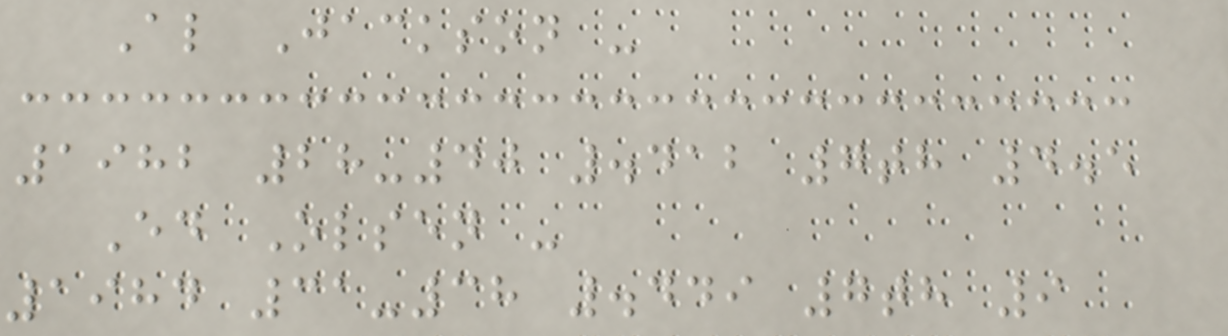Al Jackson -
1982 28-40 .412 7th 4.5
Ed Olsen -
1984 31-38 .449 7th 9
